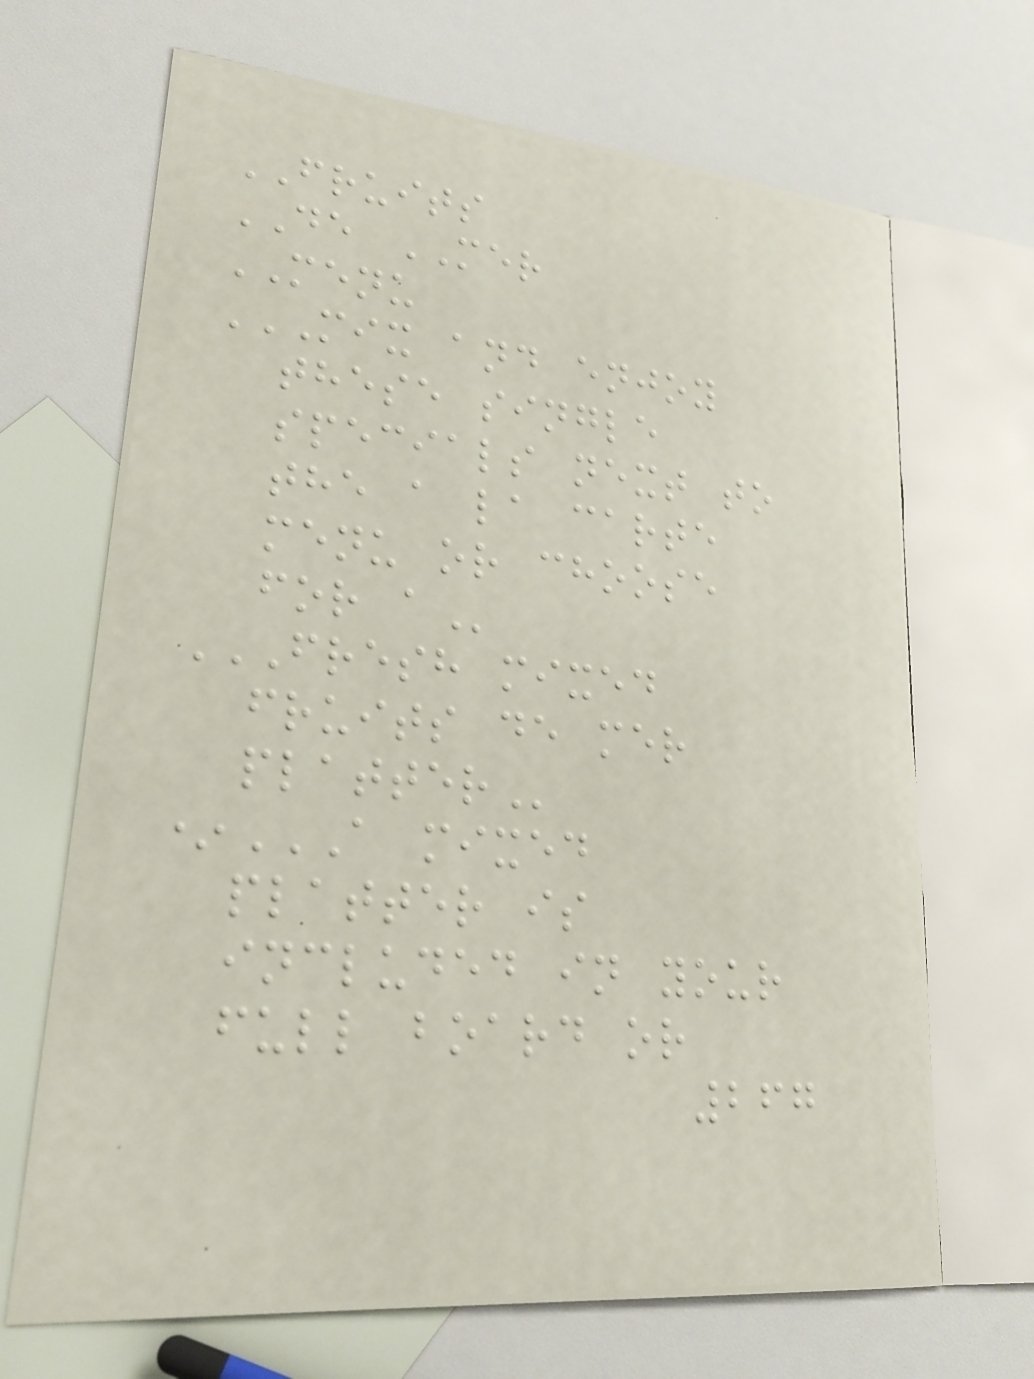FRUITS
DE MER
MENU
MIX AND ENJOY
THESE SINGLE
SPECIALS NEXT TO
THE A LA CARTE
MENU OR CHOOSE
FOR A
FRESH MIXED
FRUITS DE MER
PLATTER
*A MIXED
PLATTER IS
INCLUDED IN YOUR
FULL BOARD OR
267
